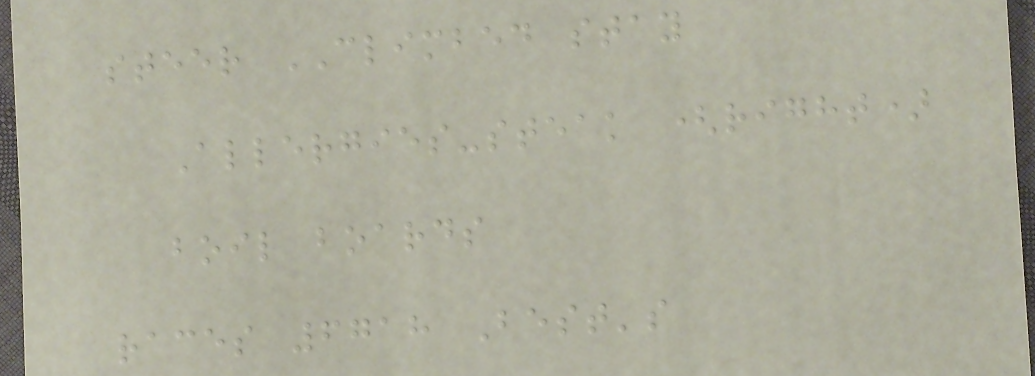steer CLIMBED stay
Allergies-steak (right)
boil boards
races 6718 Best's
